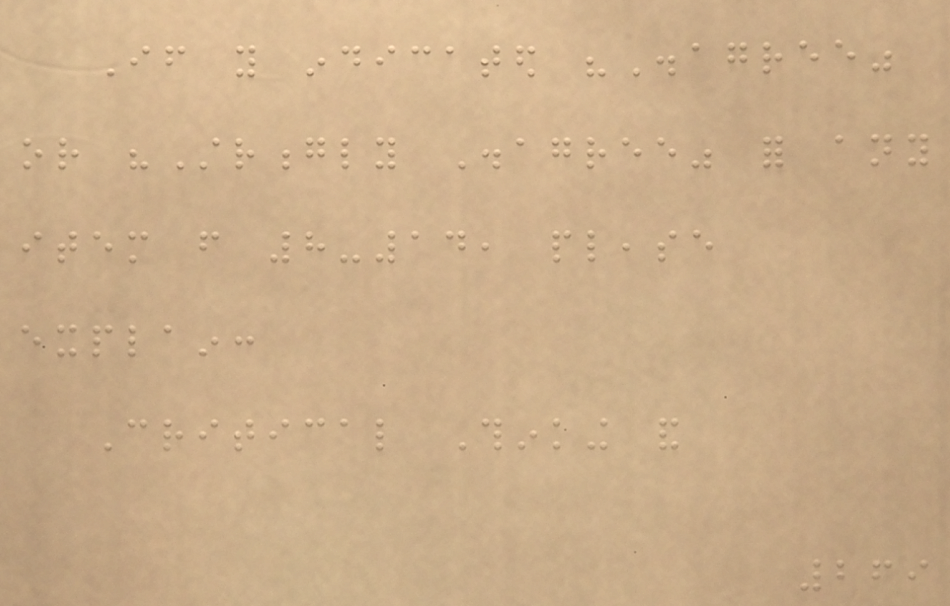If you indicated "Disagree"
or "Strongly Disagree" for any
item from 8-14, please
explain:
Critical Thinking and
269
